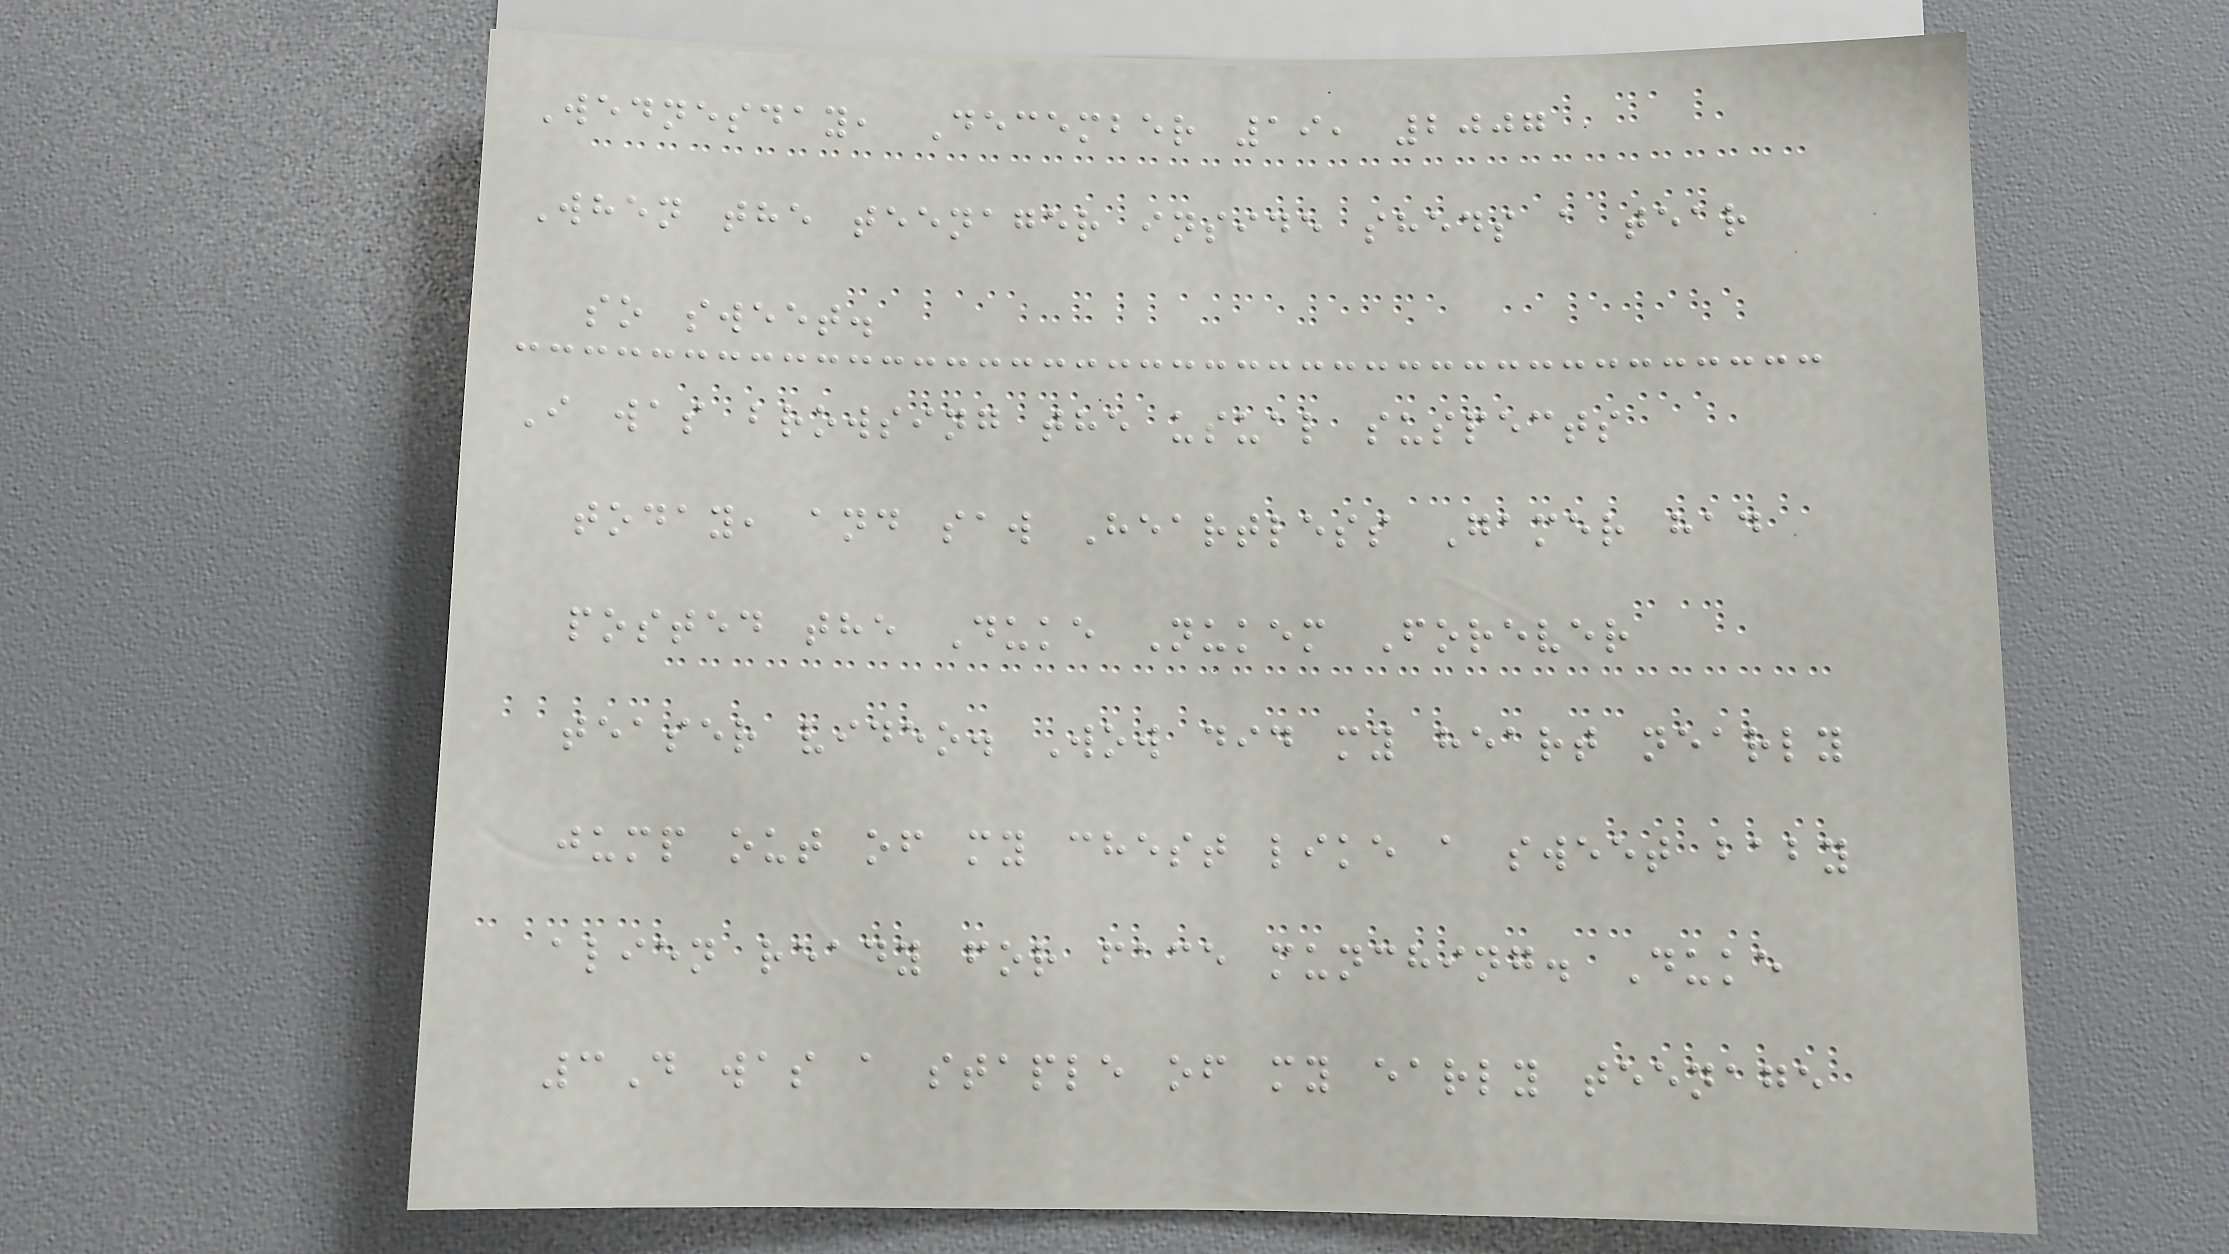Wednesday, December 19, 2007
When the teenager inside sheds a tear
so sweet.
I was browsing the usual suspects
today, and saw Heartless Gamer had
posted the Duke Nukem Forever
teaser video. Wow did my heart nearly
jump out of my chest like a sweet baby
alien ready for face munching. Duke
3D was a staple of my early teenage
